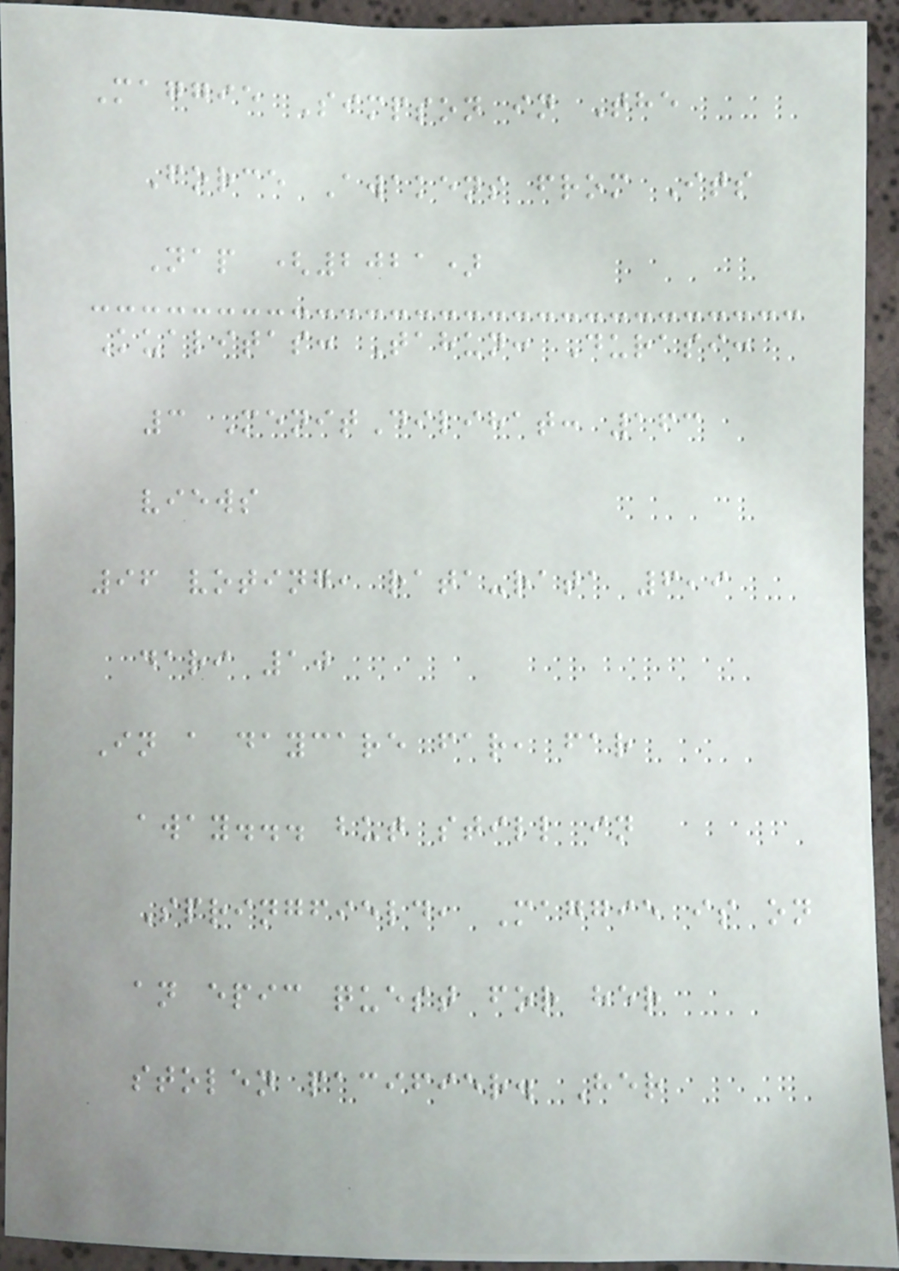Maggie Simpson in The
Force Awakens from Its
Nap (2021)
Kualitas: Tahun: Durasi:
3 MenitDilihat: 163
views
96 voting, rata-rata 6,9
dari 10
In a daycare far, far
away... but still in
Springfield, Maggie is on
an epic quest for her
stolen pacifier. Her
